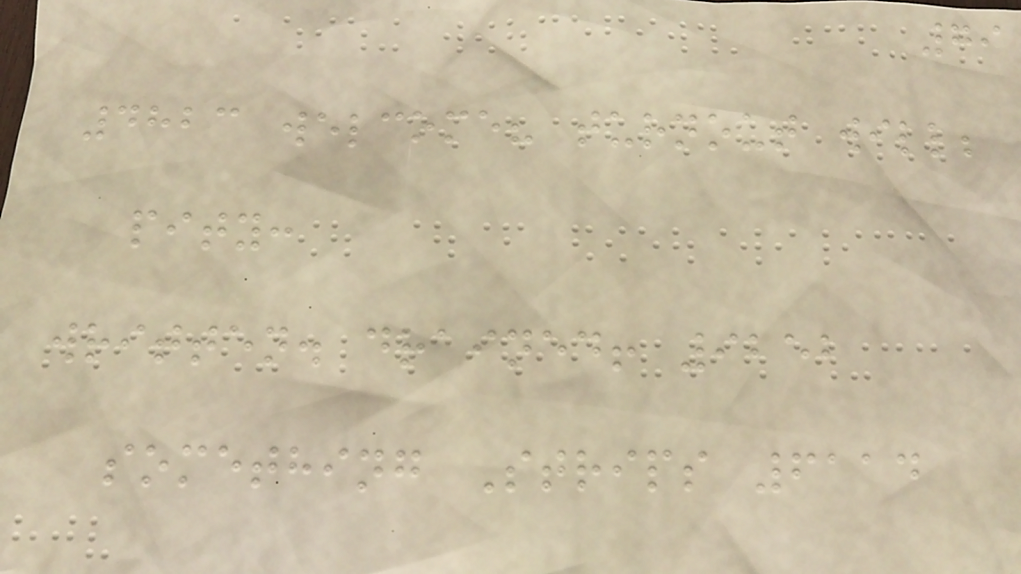79
4823 welcome? turnout will;
pity:
written. drained! 9252
something Strips 6114
